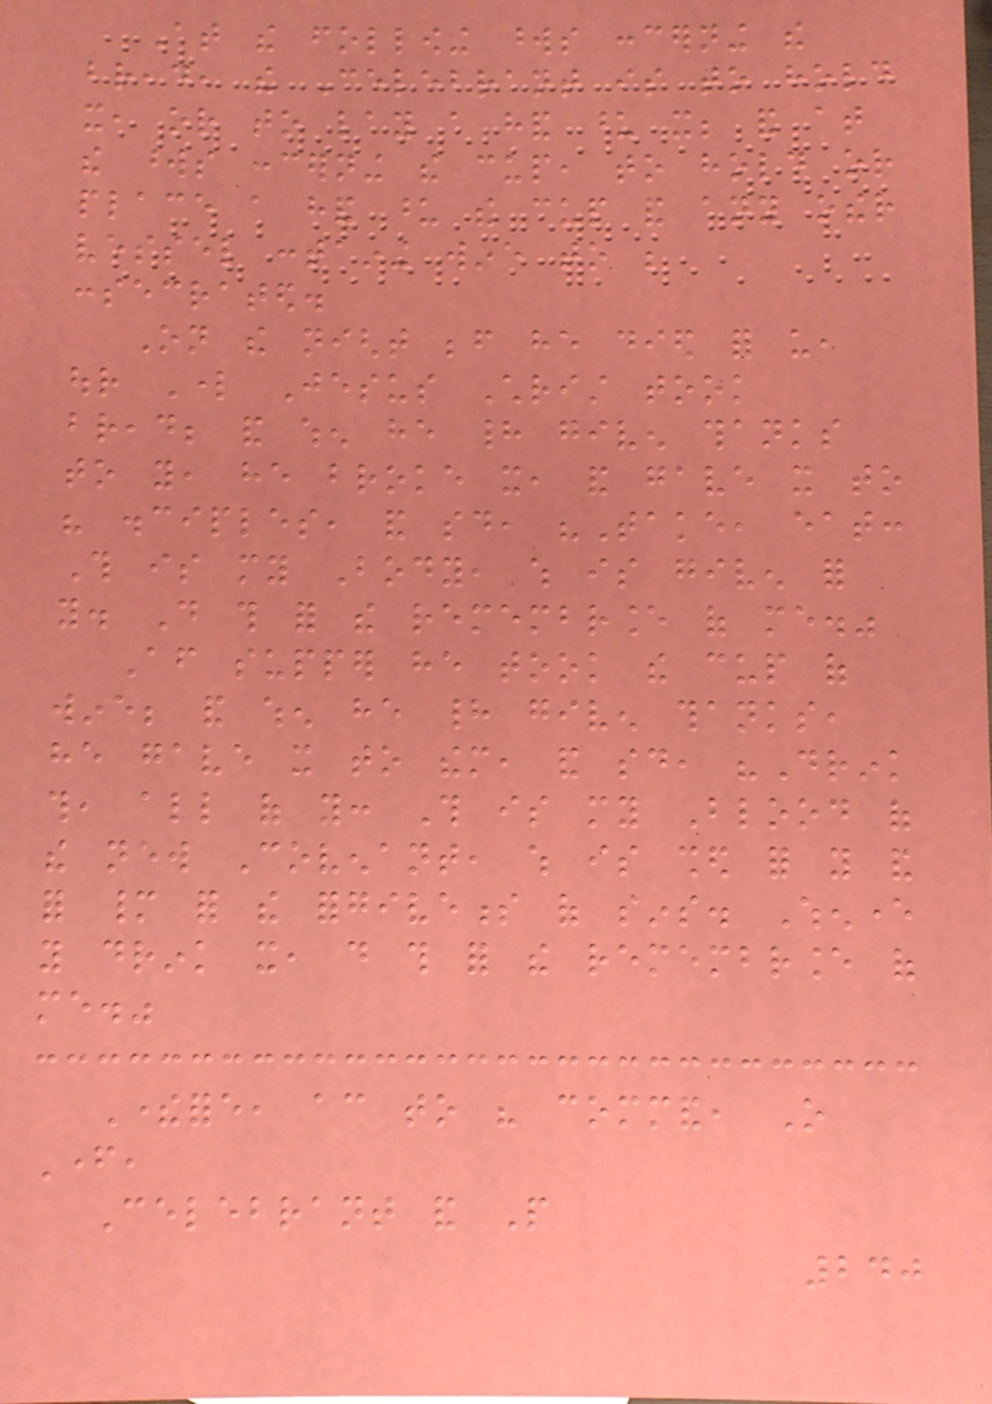At the following words concerning the
bread, the Celebrant is to hold
it, or to lay a hand upon it; and at
the words concerning the cup, to hold or
place a hand upon the cup and any other
vessel containing wine to be
consecrated.
On the night before he died for us,
our Lord Jesus Christ took
bread; and when he had given thanks
to you, he broke it, and gave it to
his disciples, and said, "Take, eat:
This is my Body, which is given for
you. Do this for the remembrance of me."
After supper he took the cup of
wine; and when he had given thanks,
he gave it to them, and said, "Drink
this, all of you: This is my Blood of
the new Covenant, which is shed for you and
for many for the forgiveness of sins. Whenever
you drink it, do this for the remembrance of
me."
Therefore, according to his command, O
Father,
Celebrant and People
240
